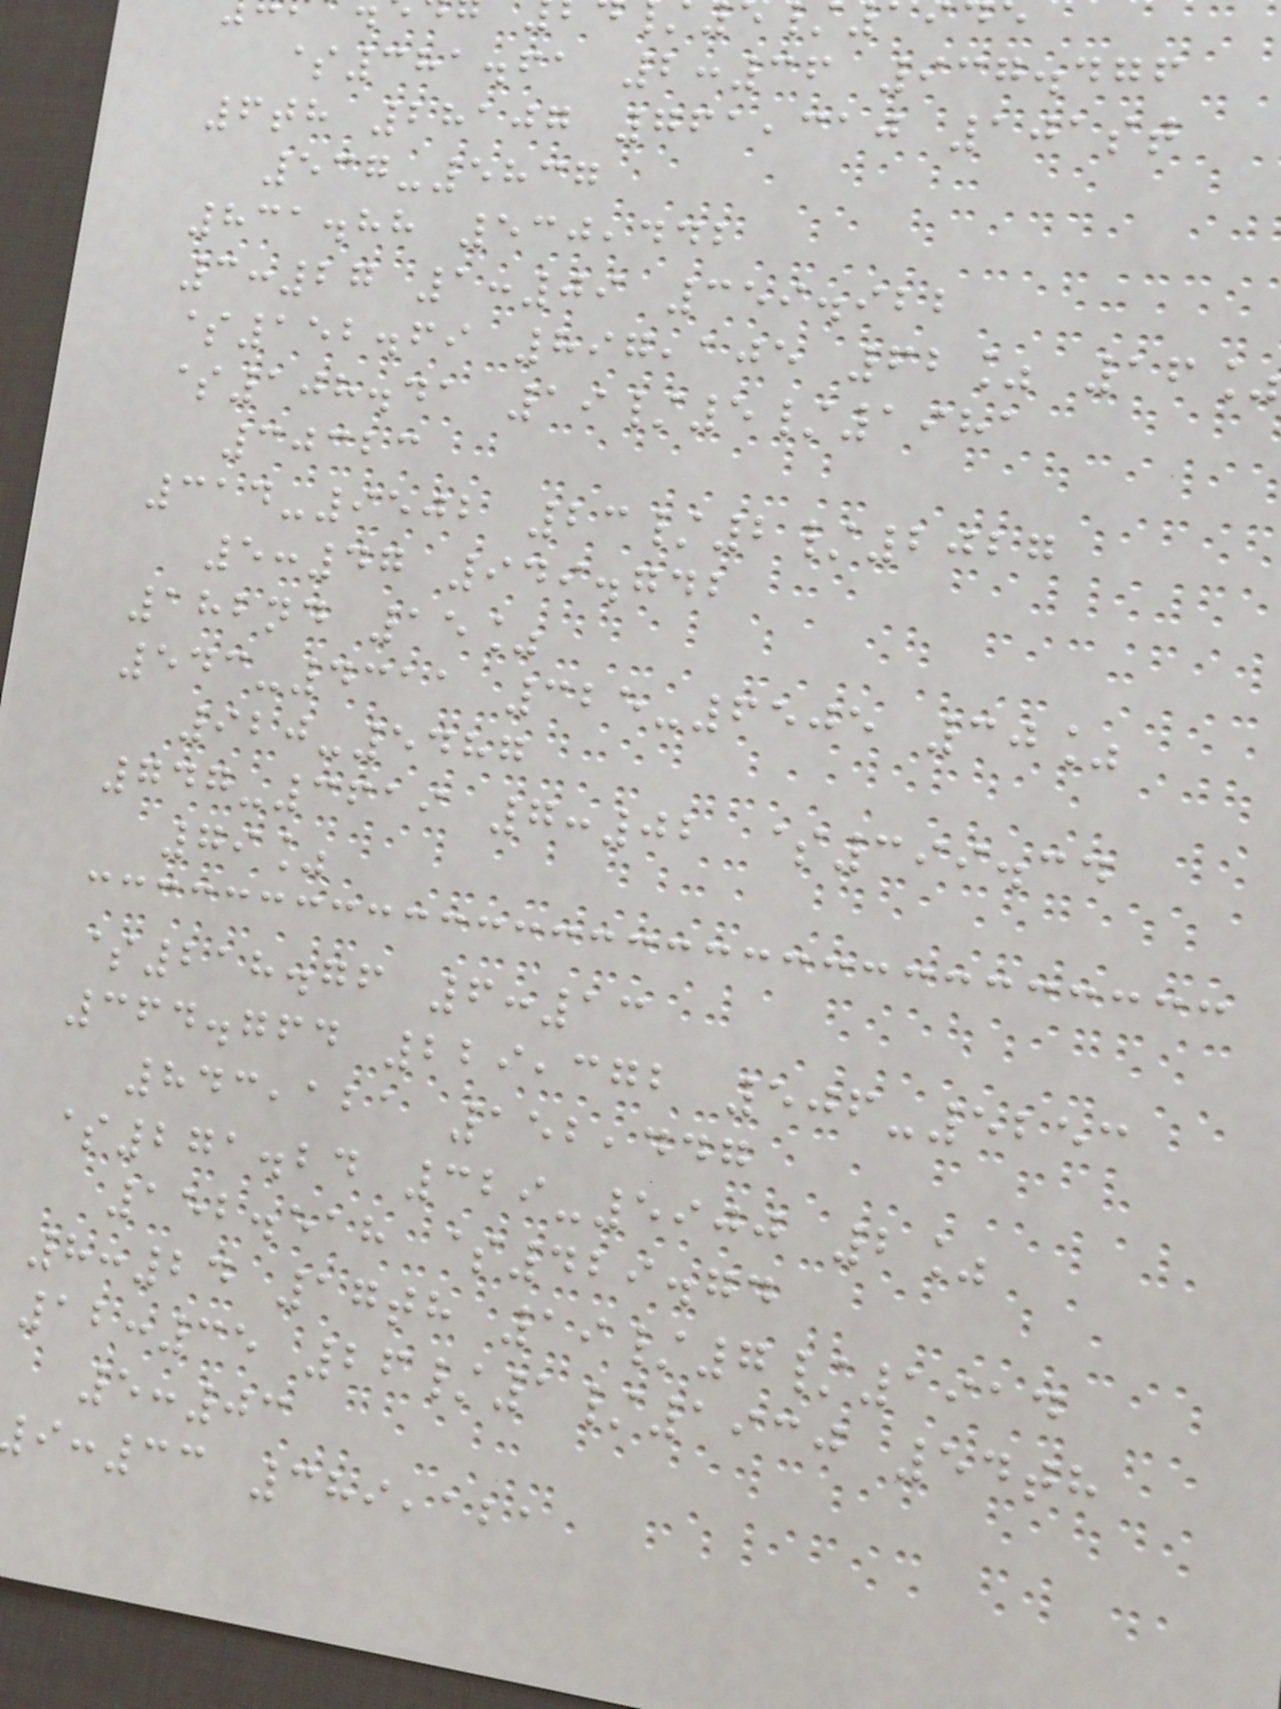$381.61 2:36 937.476
6th 28107 761,310 101st
537-5837
831.88 530,442
3:27 1:09 359.922
$152.69 897,105 62% 16%
$108.41 19/5/1981
30323
314-9502 23/2/2027
5:47 949.742
182nd 15%
543-4311 325-6505 30%
920-5487
747-3619 7:02 $399.34
79%
$218.76 6:13
364.764 229,372 506-5253
843,121 152,447
$271.24 329-5900 2%
152.518 $429.74
8:24 17th 19/7/1914
12:35 26/1/1930 54th
5:03
:33 389,121
